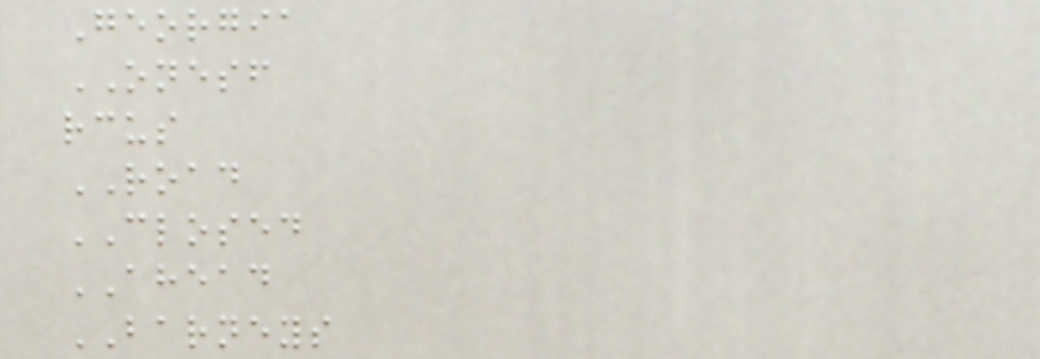Georgia
ONESF
rcus
ROAD
CLOSED
AHEAD
BARNEYS
